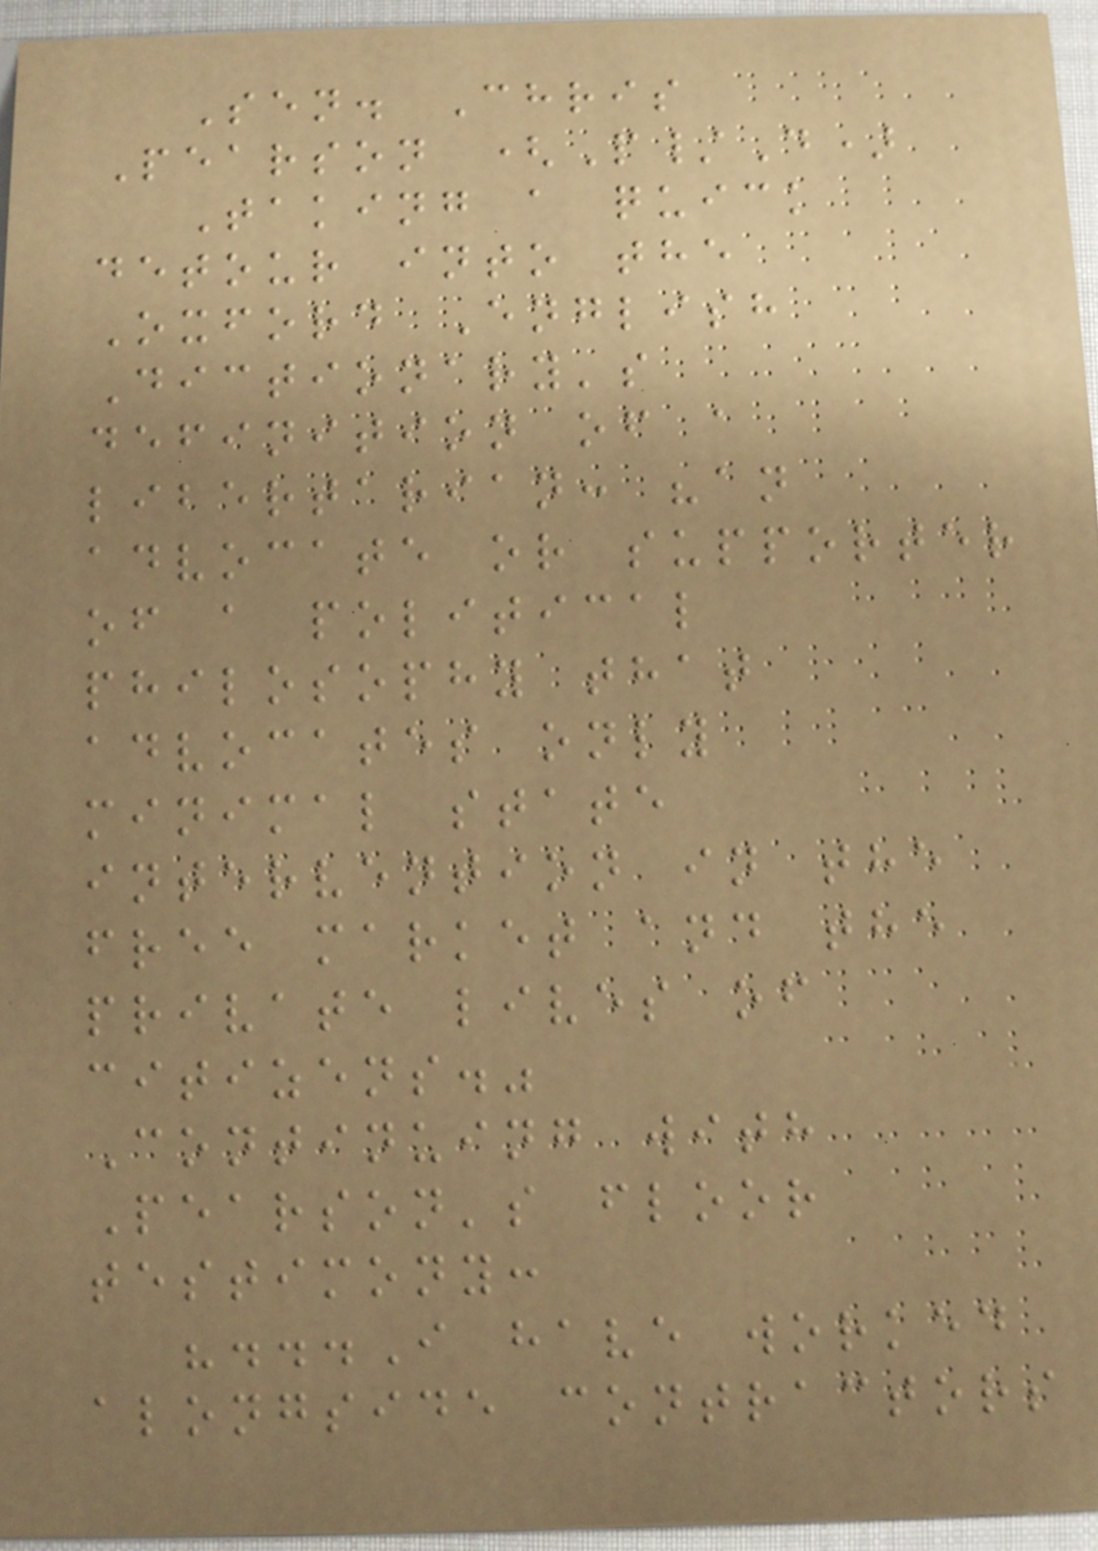Sen. Chris
Pearson (P/D)
Taking a quick
detour into the
Oxford English
Dictionary's
definition of a
libertarian: "an
advocate or supporter
of a political
philosophy that
advocates only
minimal state
intervention in the
free market and the
private lives of
citizens."
Continuing with
Pearson's floor
testimony:
"...I have worked
alongside contractors
